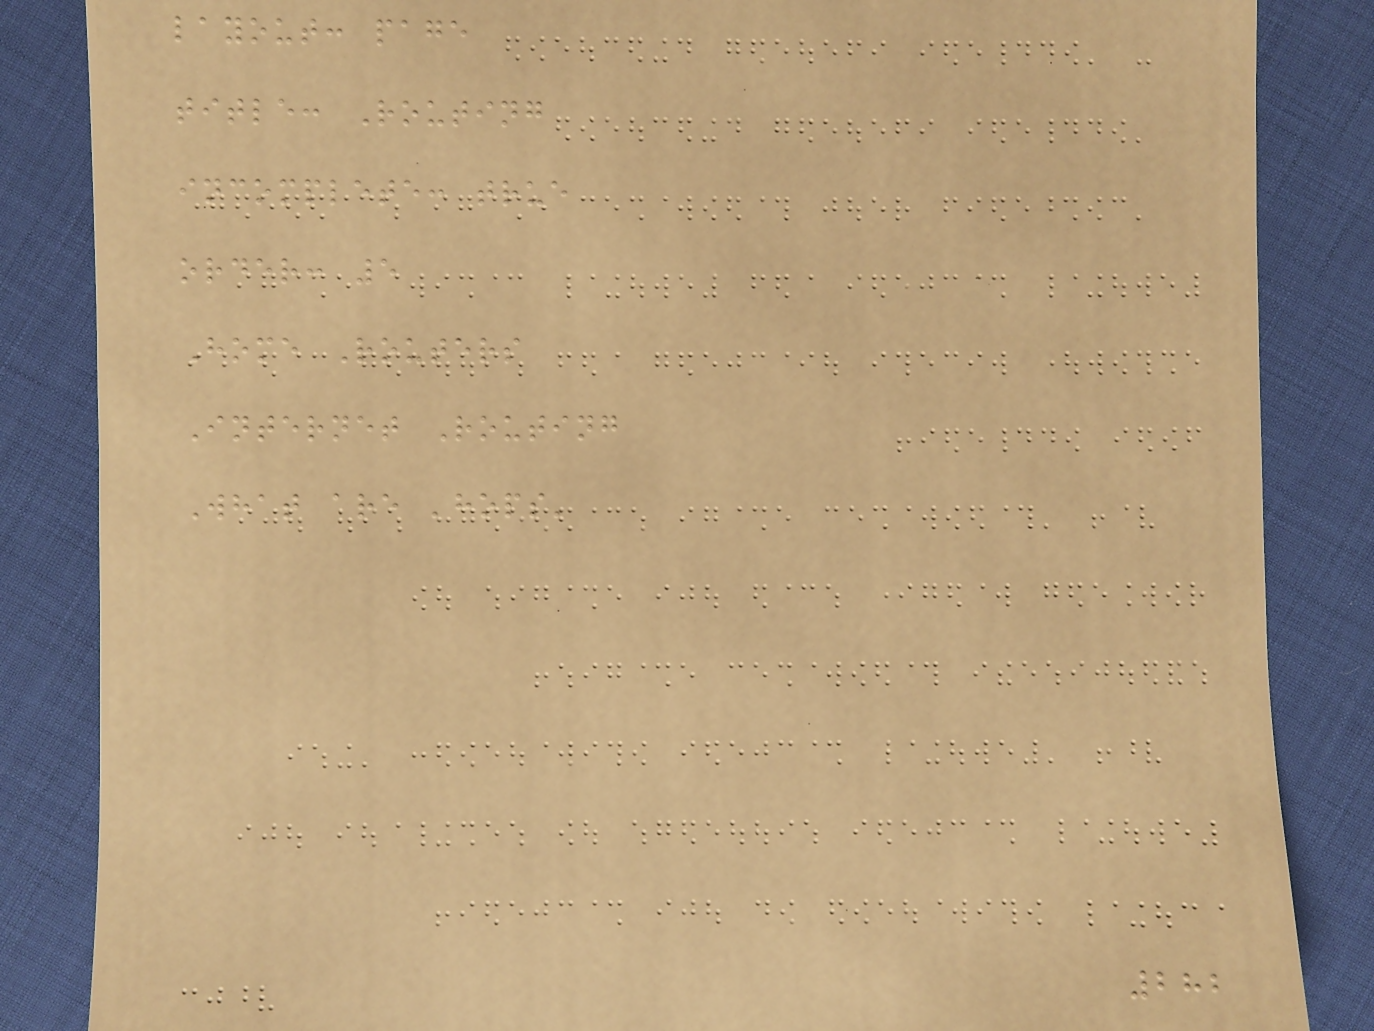layout: page
title: Routing
incomplete: true
order: 5
Home Routers
Internet Routing
What are 'hops'
282
